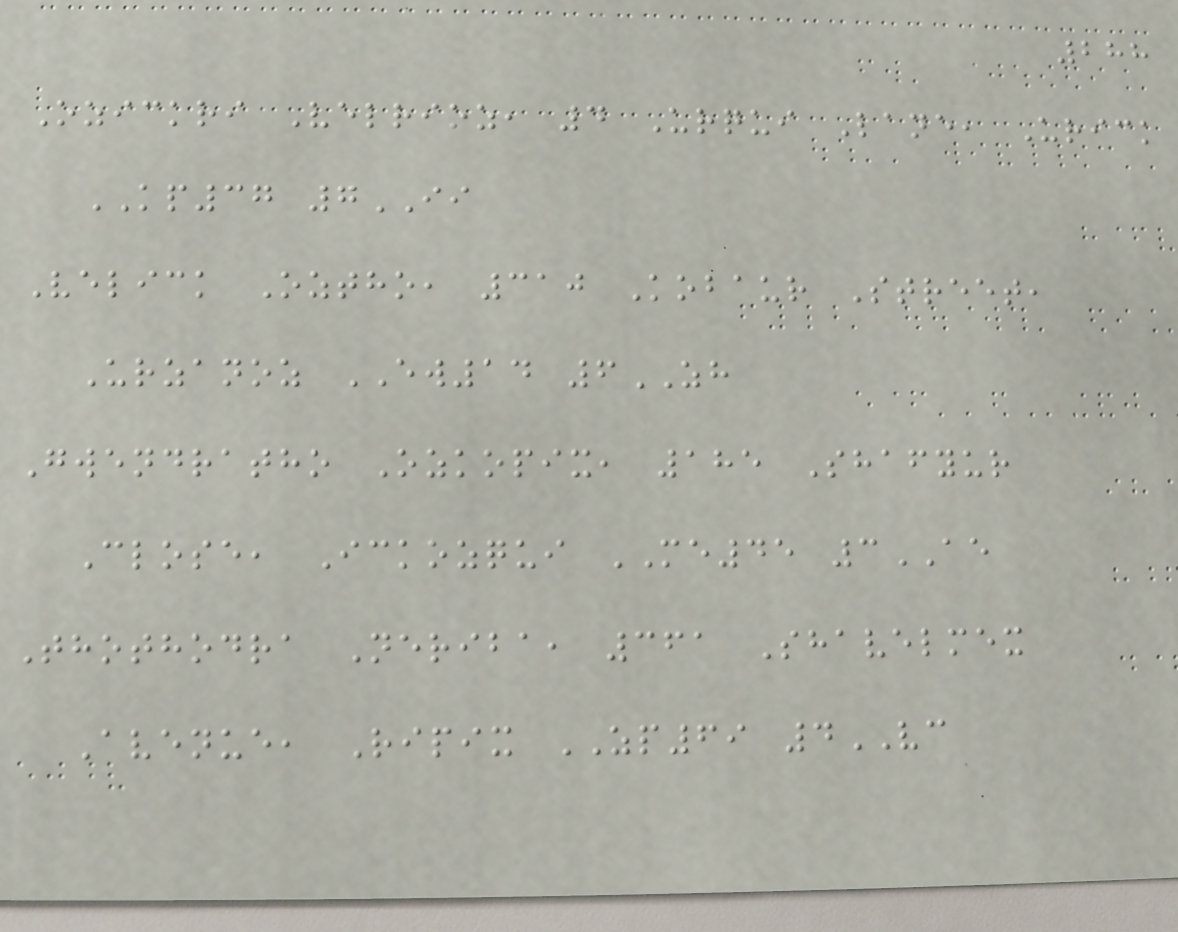288
Ozickri Velrioz, 4 Urqui Lane, Urick
KP37 7II
Velick Oztho, 310 Kobaur Street,
Urzanoz EW14 6ZH
Gwendratho Ozkopix, 185 Shafyur
Close, Ickozqui ME45 3AE
Thothodra Neriba, 361 Shavelmex
Avenue, Ripix ZP69 4VC
